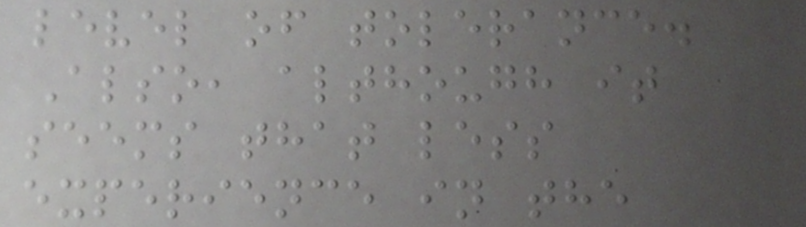level of tolerance.
Also, although it
seems that less
experience in the
